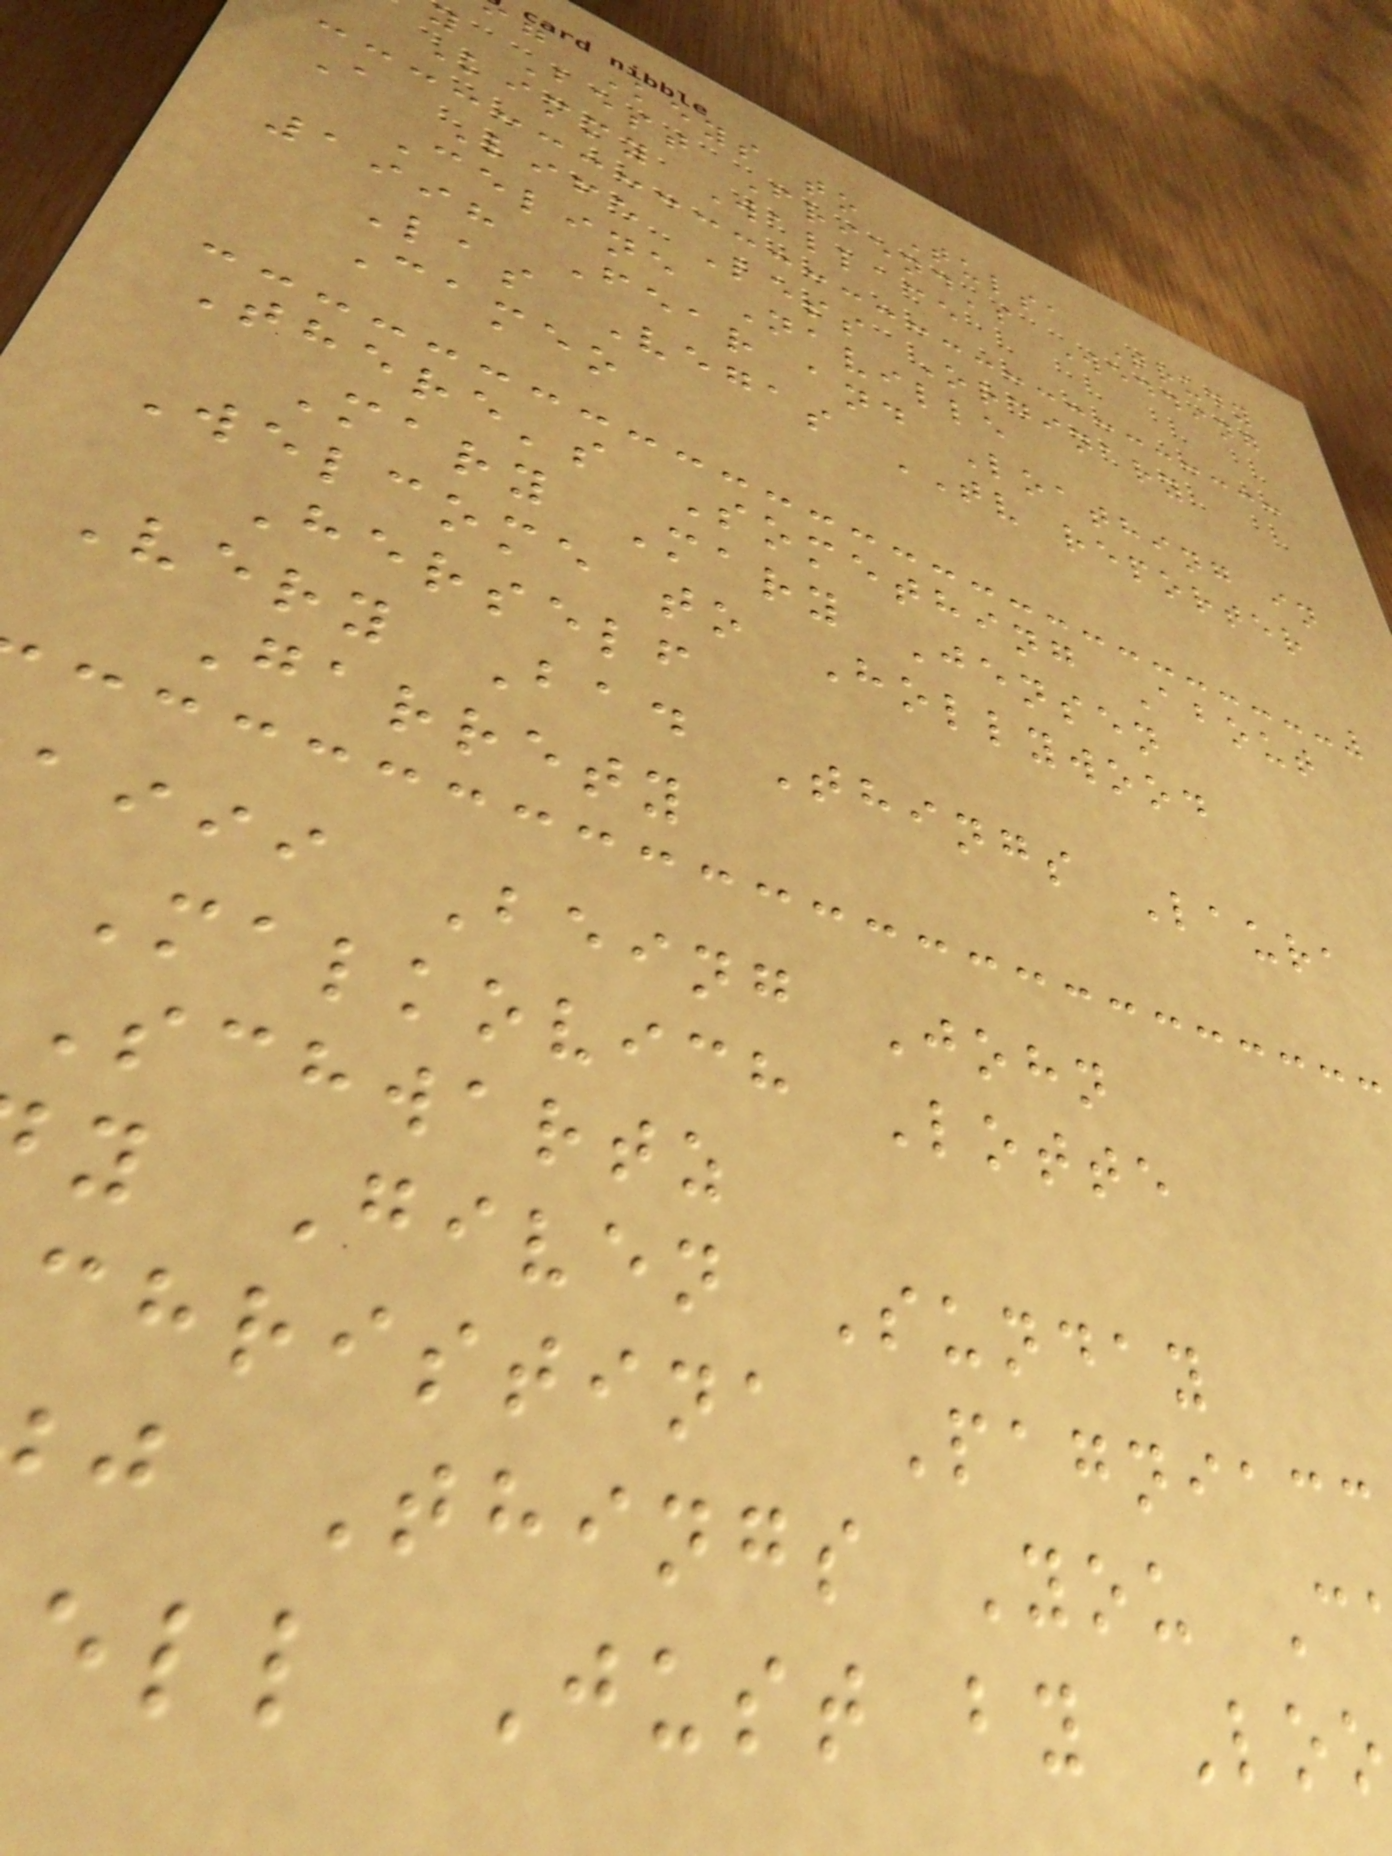g Keys to Tulsa Trudy
y Best Friend's Wedding
Kimmy Wallace
A Life Less Ordinary
Celine Naville
1998 Fear and Loathing in
Las Vegas TV reporter
Cameo
There's Something About
Mary Mary Jensen
Welcome to Hollywood
Herself
Very Bad Things Laura
Garrety
aiii Being John
Malkovich Lotte
Schwartz
y Given Sunday
christina Pagniacc
j Things You C
ell Just by Loo
